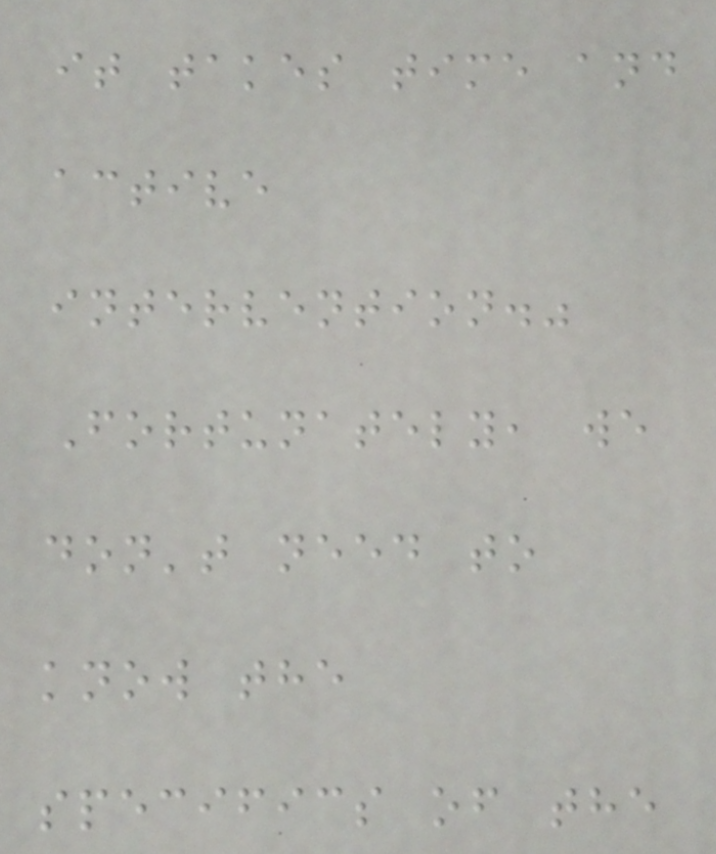it takes time and
active
intervention."
Fortunately, we
don't need to
know the
specifics of the
